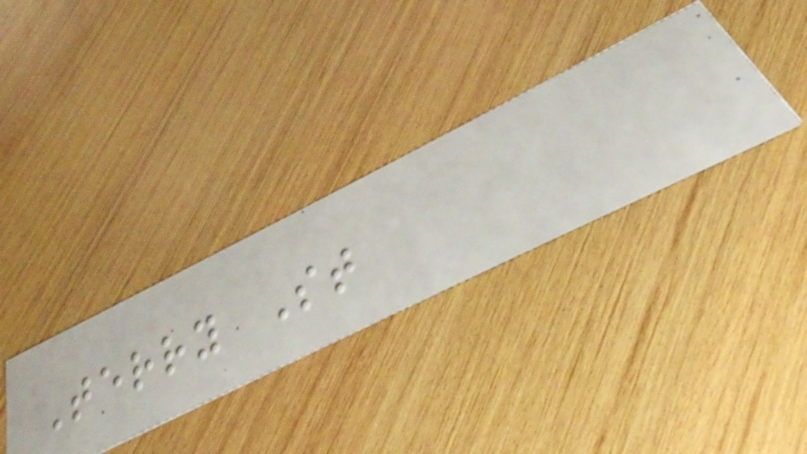Terry St
